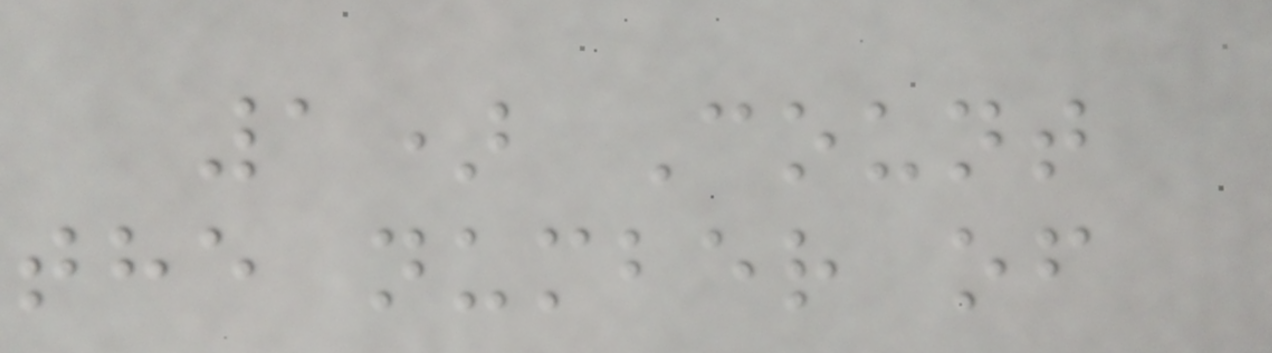1) Count
the number of
